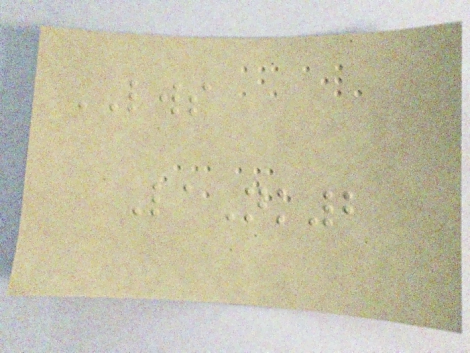LWS
LaNk2
